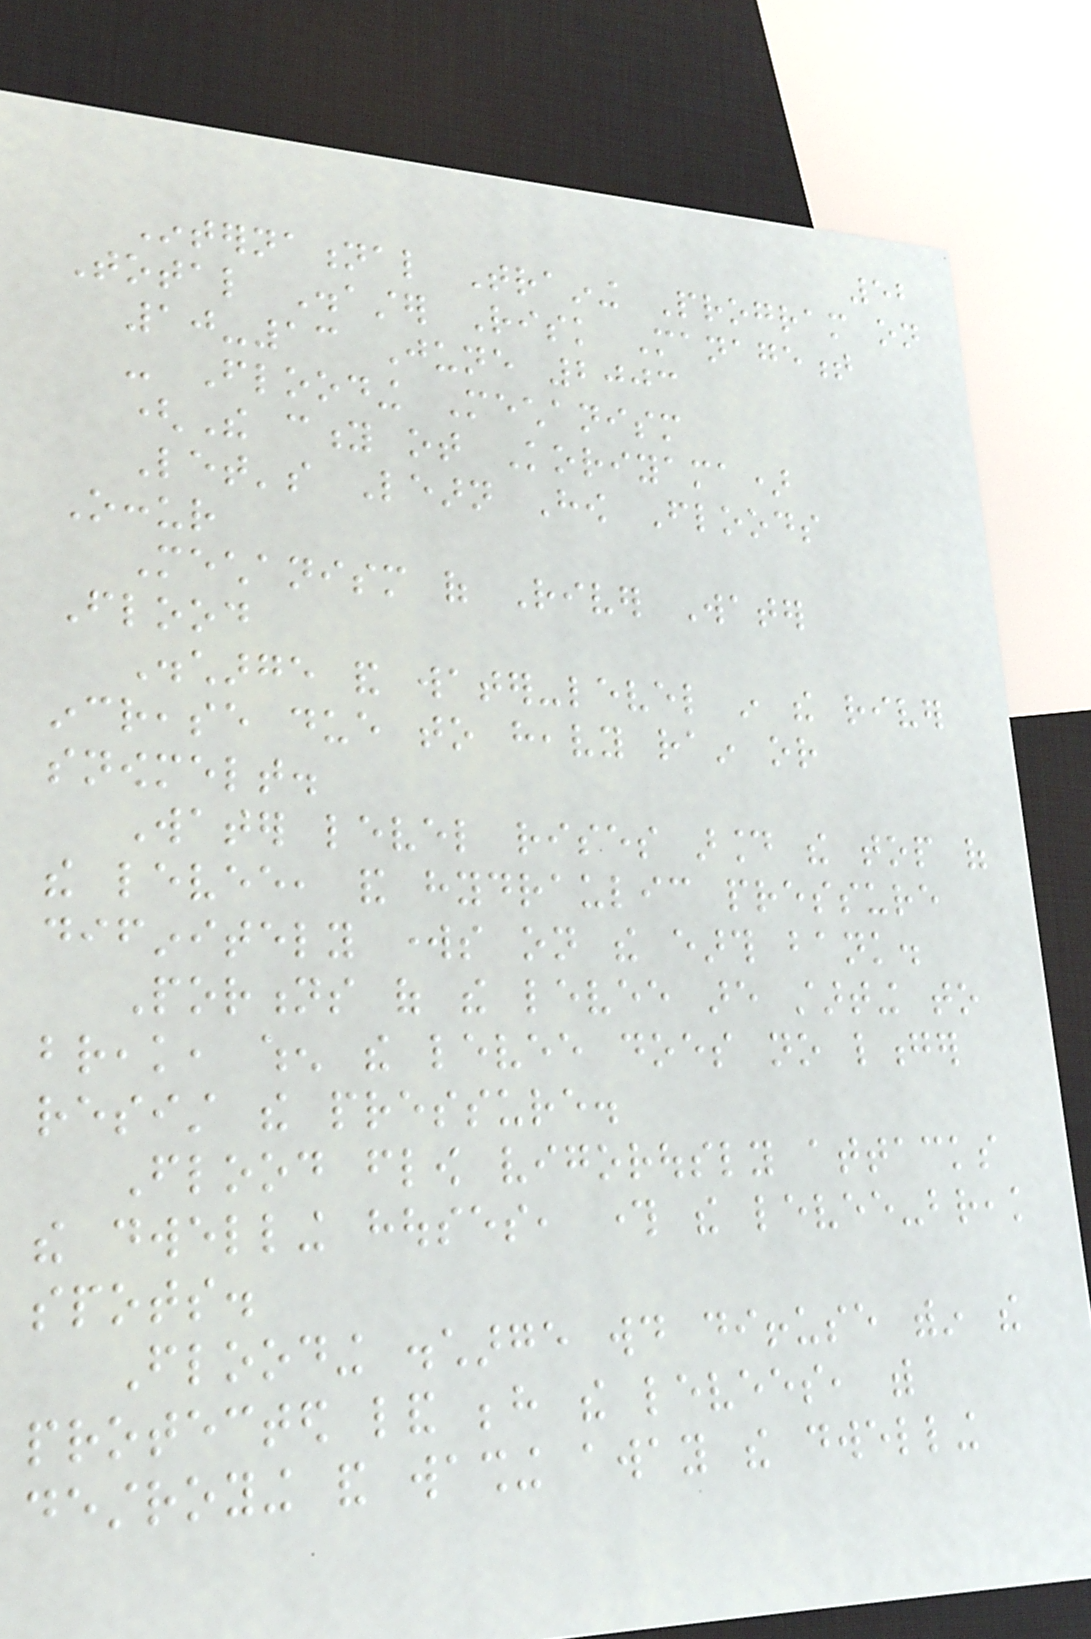52
International Training Program on
Total Disaster Risk Management
10-13 June 2003
- Flooding Mechanism
(The city ot Koriyama)
Let's Learn How Floods
Occur
Mechanism of River Water
Flood
Discharge and water-level in the river
increase due to heavy rain or
snowmelt.
Water level rises around the top of
the levee, and hydraulic pressure
difinitely works on the earth bank.
Portions of the levee are starting to
break, when the levee does no longer
resist the pressure.
Flood flow vigorously attacks
the dwelling houses, through the levee-break
spots.
Flooding discharge would diffuse within the
protected land behind the levees, with
destroying and washing away the dwelling
